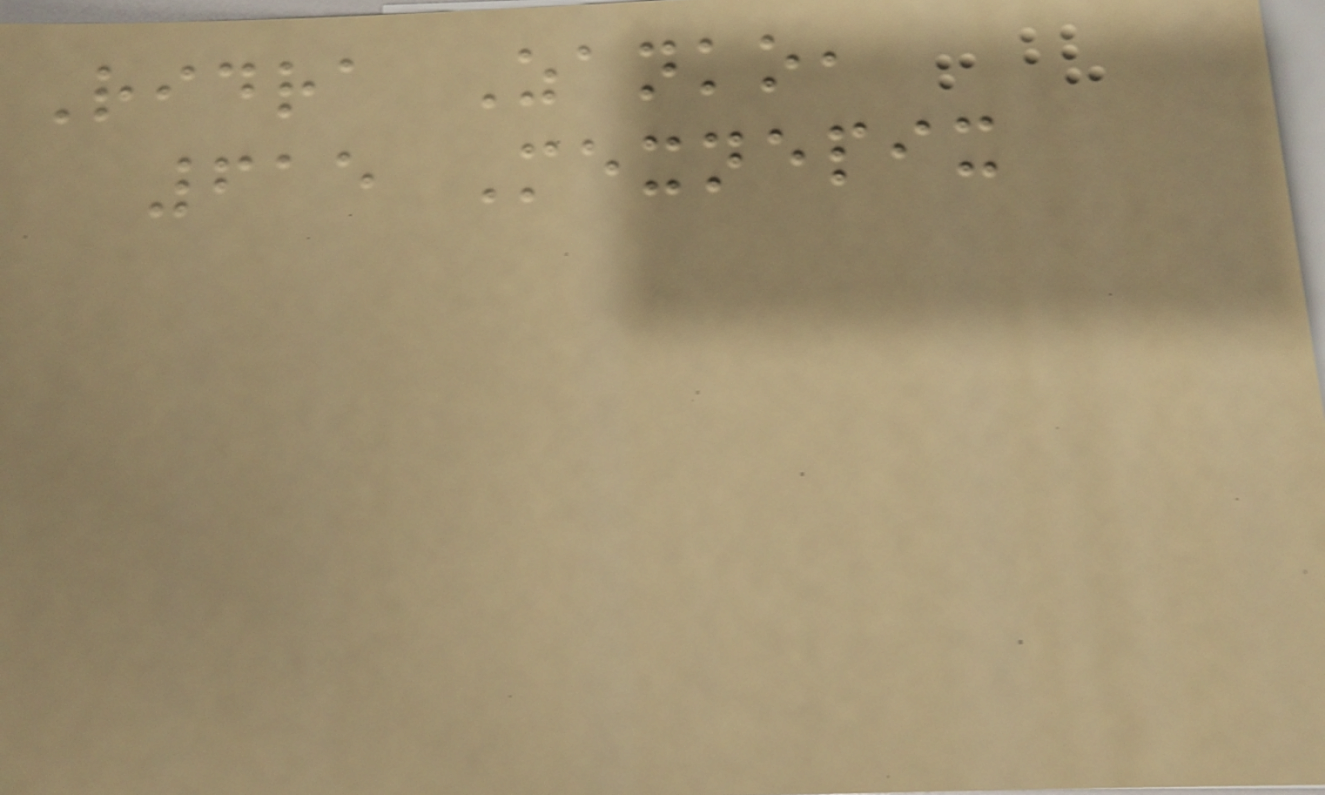Ridra Zanko,
615 Mexnepix
